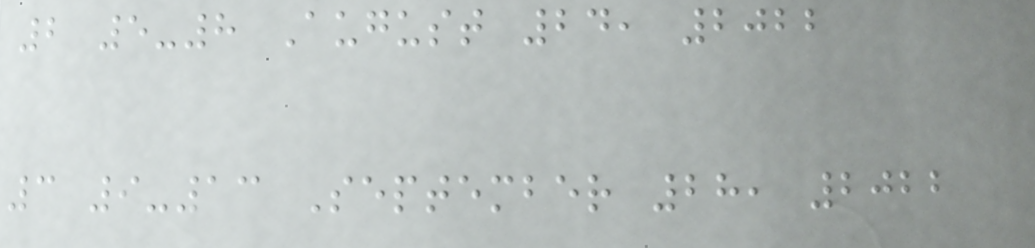2 5-8 August 24, 2022
3 9-13 September 28, 2022
